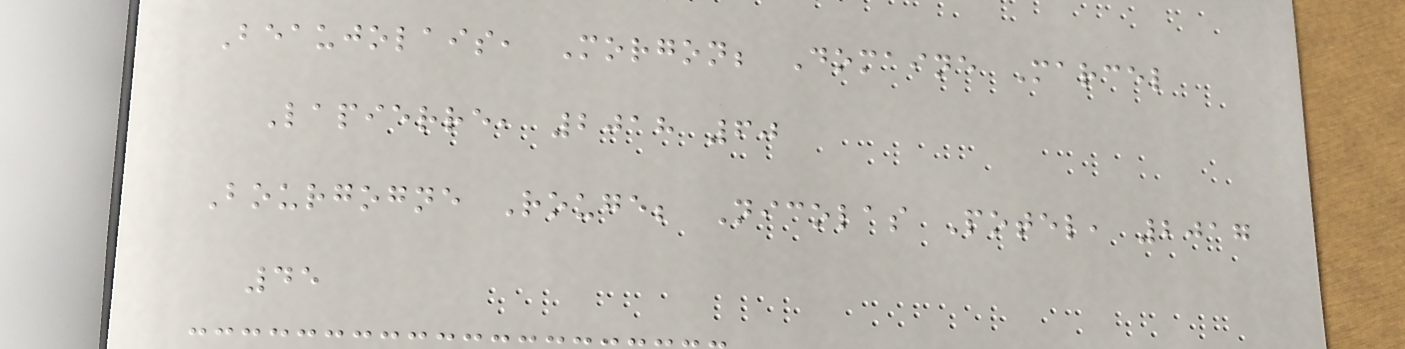Beaujolais, Morgon; Domaine Marcel
Lapierre, 2018 60
Bourgogne Rouge; Nicolas Potel, 2017
45
